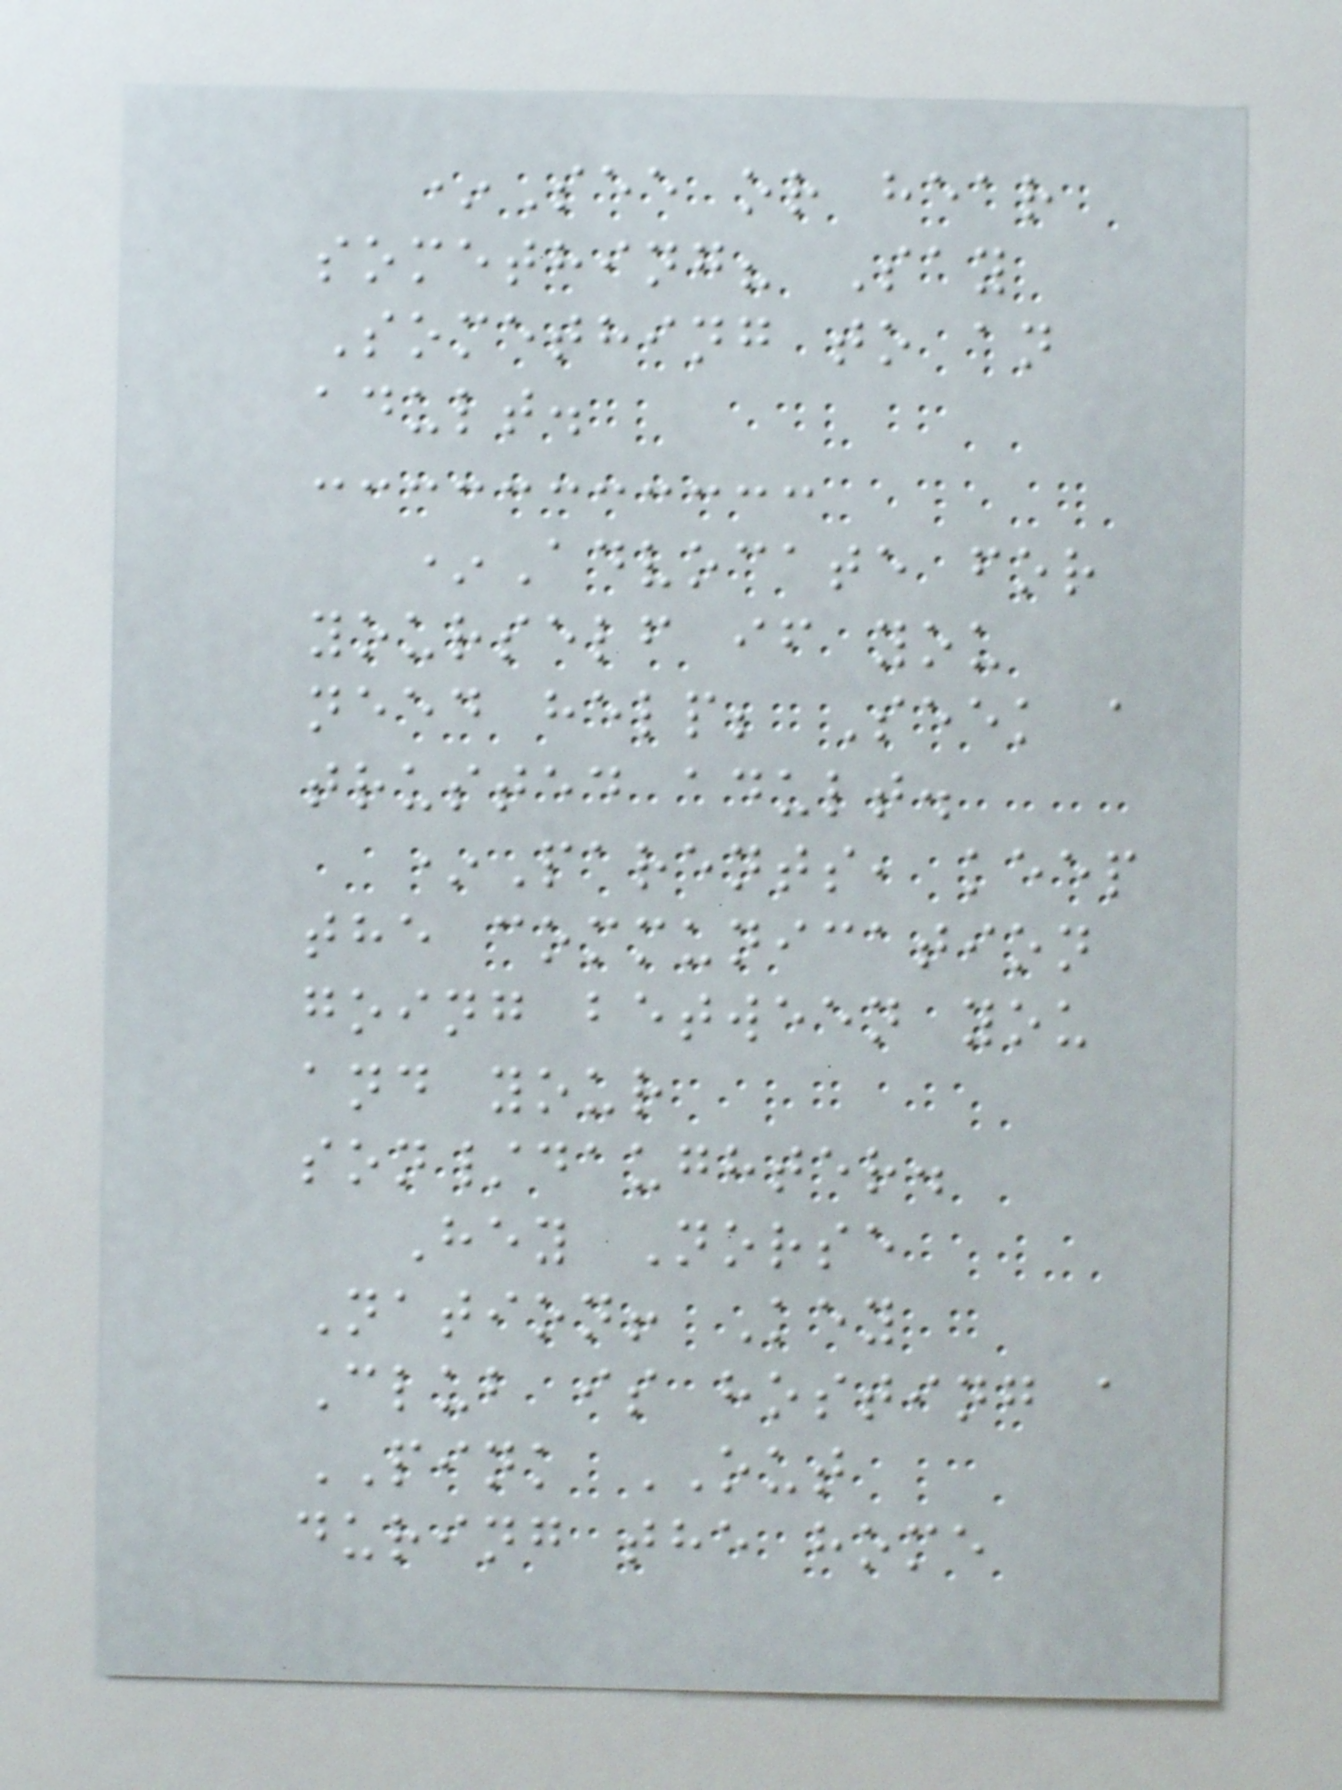*See or hear
something? Say
Something to an
adult.
*Advocate for
yourself if you
need help; Seek a
trusted adult.
*Parents, keep
the communication
going between you
and your
son/daughter.
Hey Norse
Nation! Key
Club is hosting a
PINK OUT
during the home
